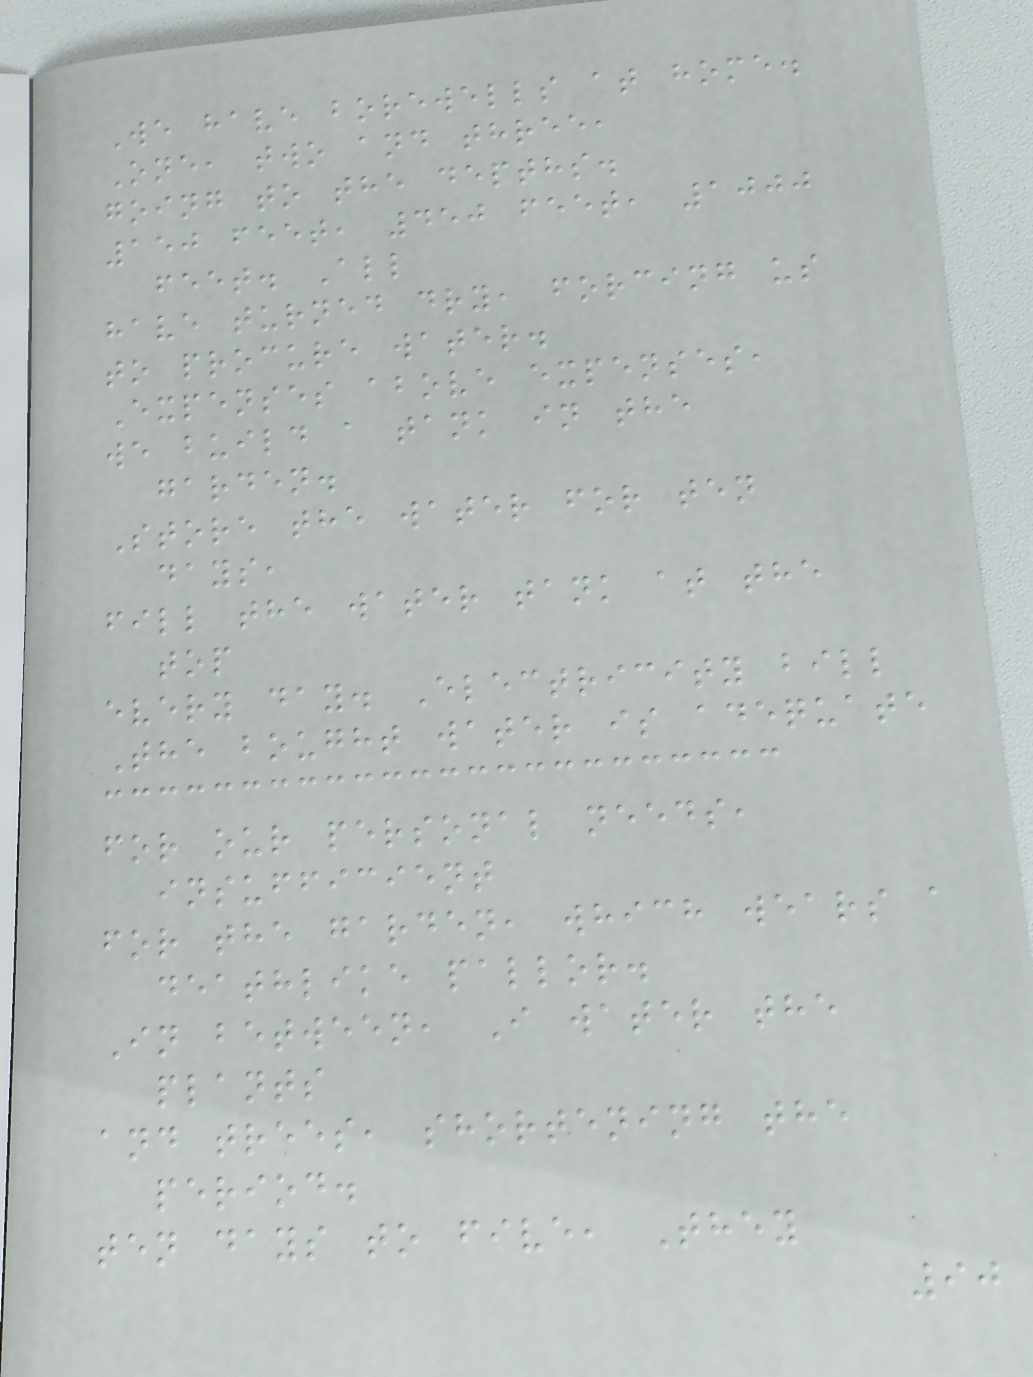We have borewells at home.
One, two and three,
going to the depths.
150 feet, 450 feet, 1000
feet. All
have turned dry, forcing us
to procure water.
Expenses above expenses,
we build a tank in the
garden.
Store the water for ten
days,
fill the water tank at the
top
every day. Electricity bill
The bought water is adequate
for our personal needs,
insufficient
for the garden, which wears a
deathlike pallor.
In between, I water the
plants
and trees, shortening the
period.
ten days to five, They
90
